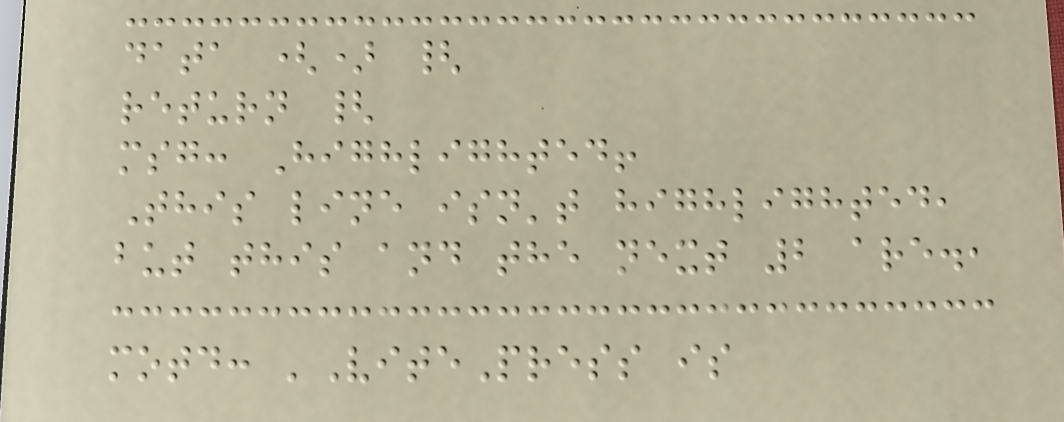data () {
return {
msg: Highlighted!
This line isn't highlighted,
but this and the next 2 are.,
motd: 'VitePress is
